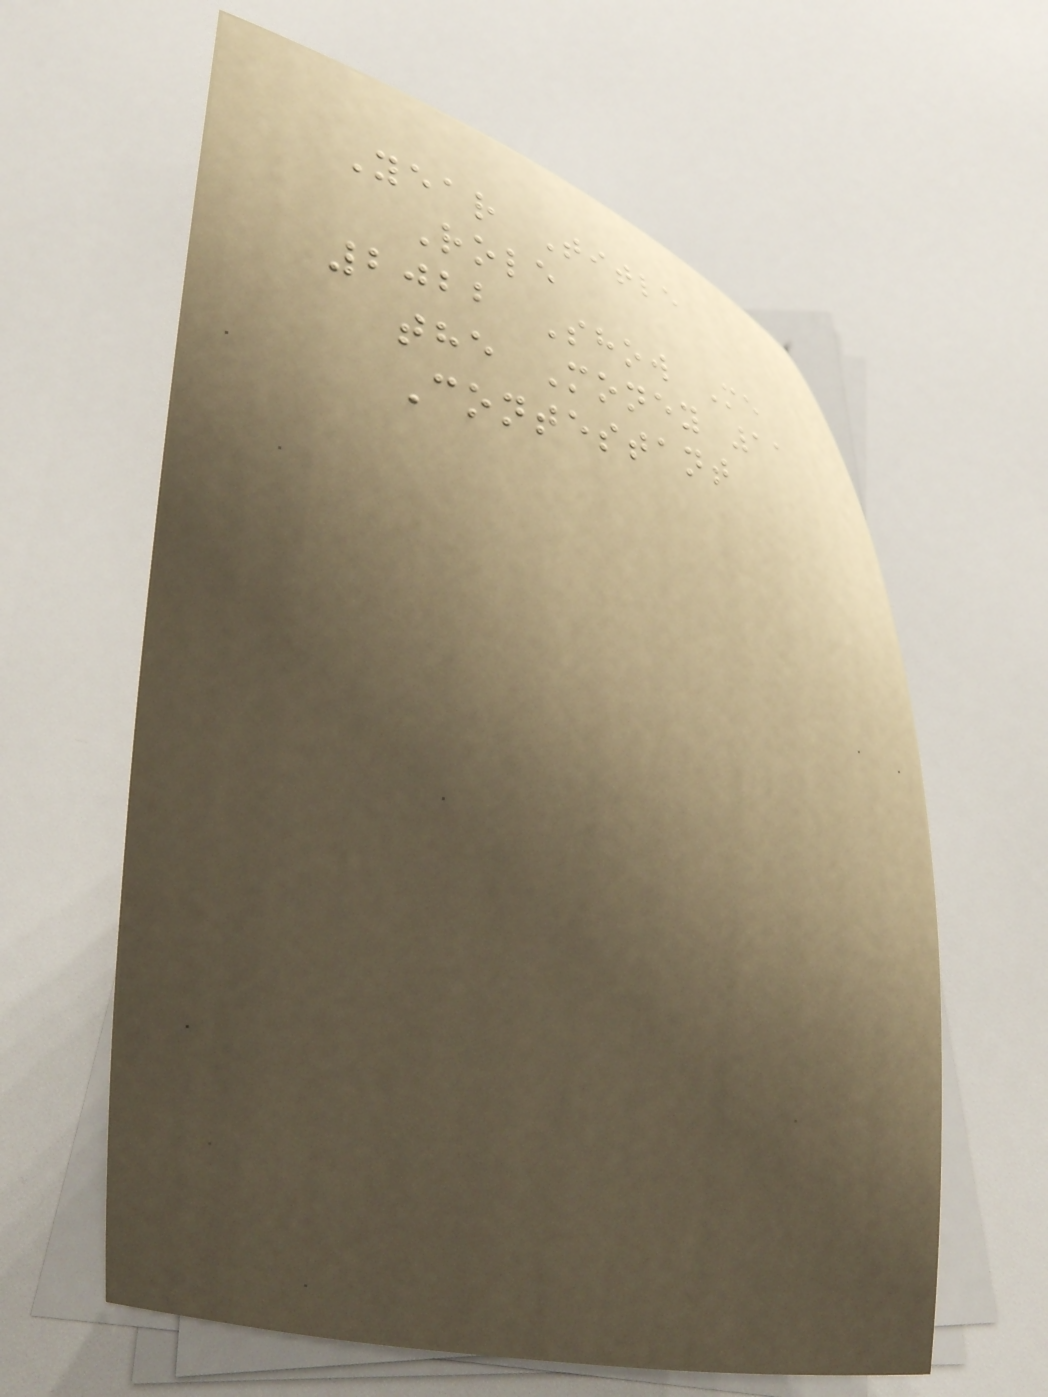Year Title
Role
2022 Show Me
the Money 11
Contestant
